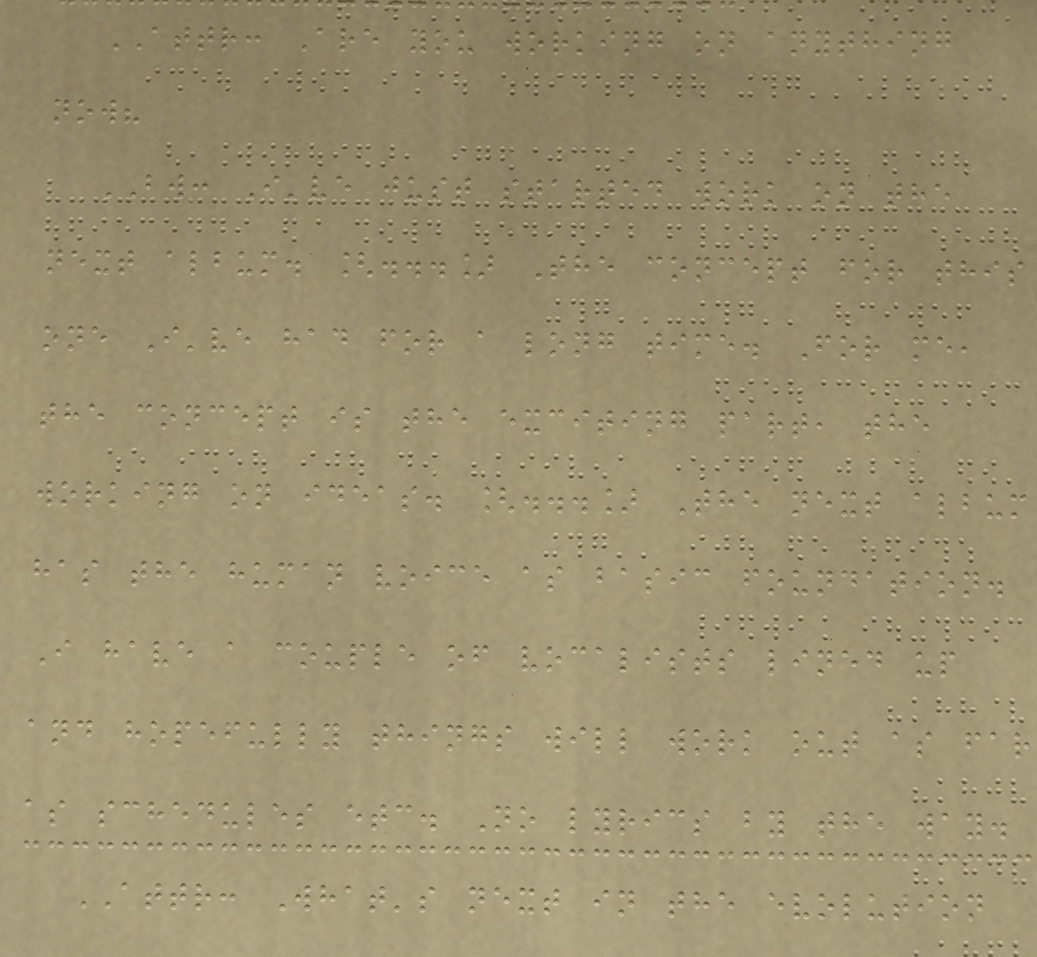ATTR: Are you working on anything
now?
BW: I've just started work on the
next album. [...] The concept for this
one I've had for a long time. For me,
the concept is the exciting part, the
working on ideas. [...] The next album
has the human voice as basic foundation.
I have a couple of vocalists lined up
and hopefully things will work out as far
as schedules etc. No lyrics by the way.
ATTR: What's next in the evolution
